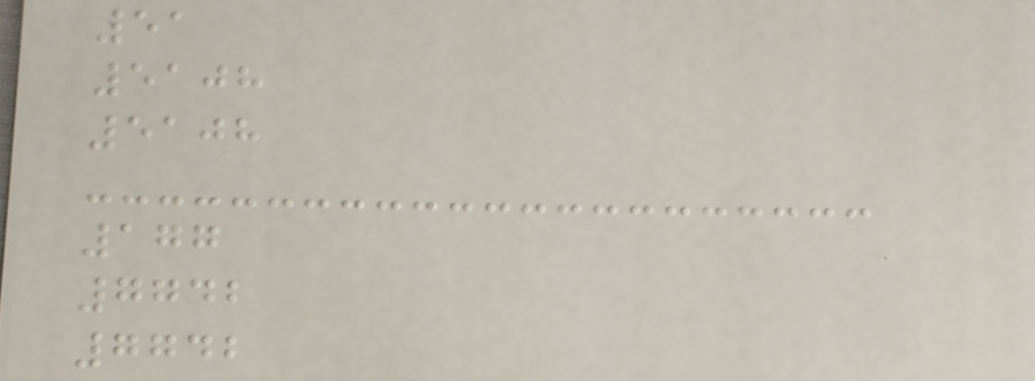51
5108
5108
177
7742
7742
